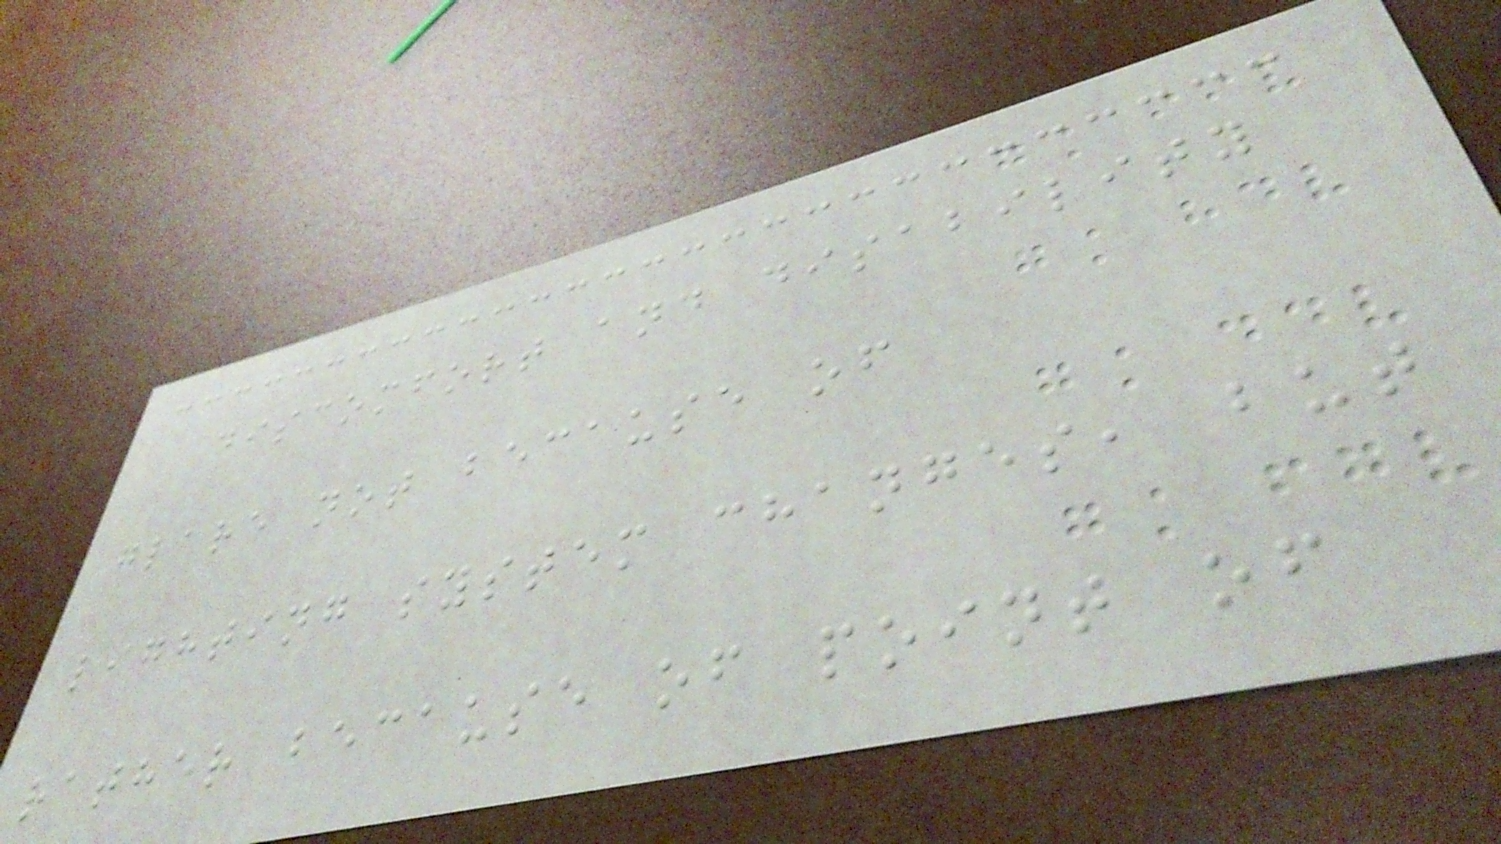discomfort and disability
glare not because of
lighting system changes, but
rather because of point of
